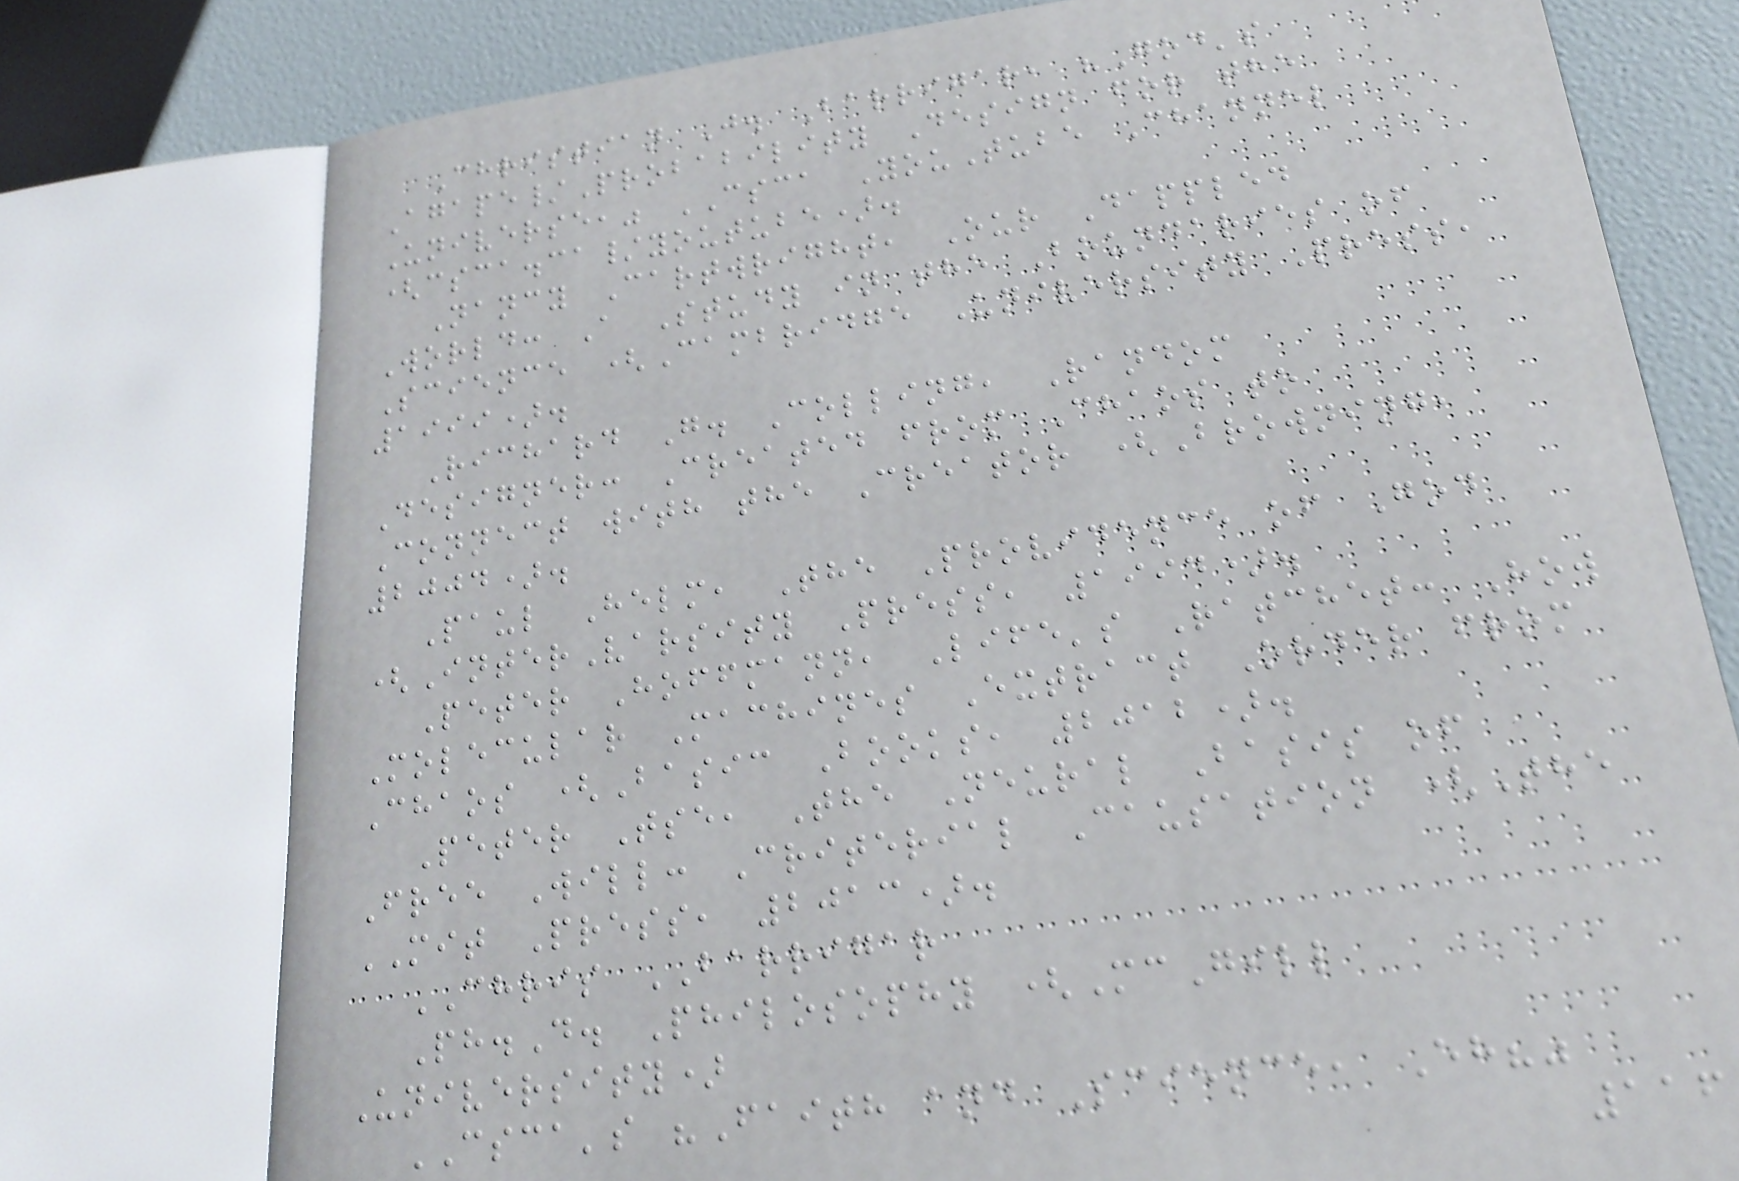Christian J. Barrigar, "God's
Agape/Probability Design for the
Universe," CSCA YouTube Channel
(csca.ca/youtube).
Nancy Cartwright, Our Dappled
World: A Study in the Boundaries of
Science (Cambridge University Press,
1999).
Richard G. Colling, Random
Designer: Created from Chaos to
Connect with the Creator (Browning,
2004).
Paul Helm, The Providence of God
(InterVarsity Press, 1994).
Peter Hoffmann, Life's Ratchet: How
Molecular Machines Extract Order from
Chaos (Basic Books, 2012).
Peter Tse, The Neural Basis of
Free Will: Criterial Causation (The
MIT Press, 2013).
CHRIS BARRIGAR
Ph.D. Philosophy (McGill
University)
CSCA's "Faith and Science, Eh?"
116
